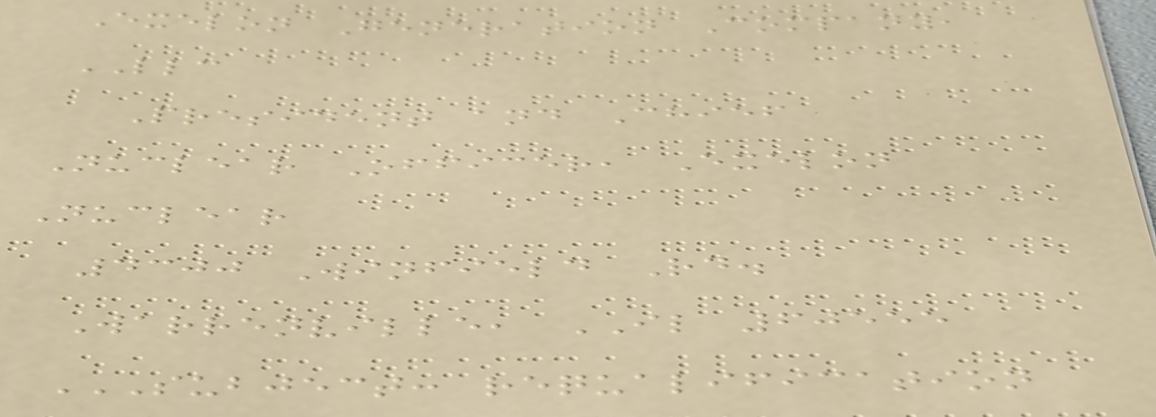Exelon Generation Company,
LLC
President and Chief
Nuclear Officer, Exelon
Nuclear
4300 Winfield Rd.
Warrenville, IL 60555
SUBJECT: REQUALIFICATION
